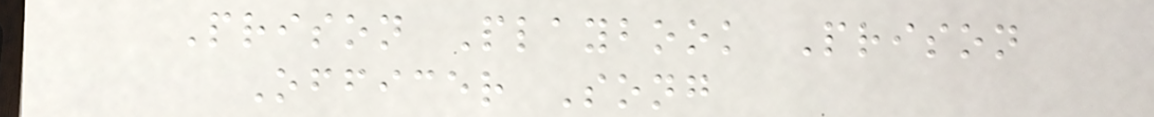Prison Playbook Prison
Officer Song
